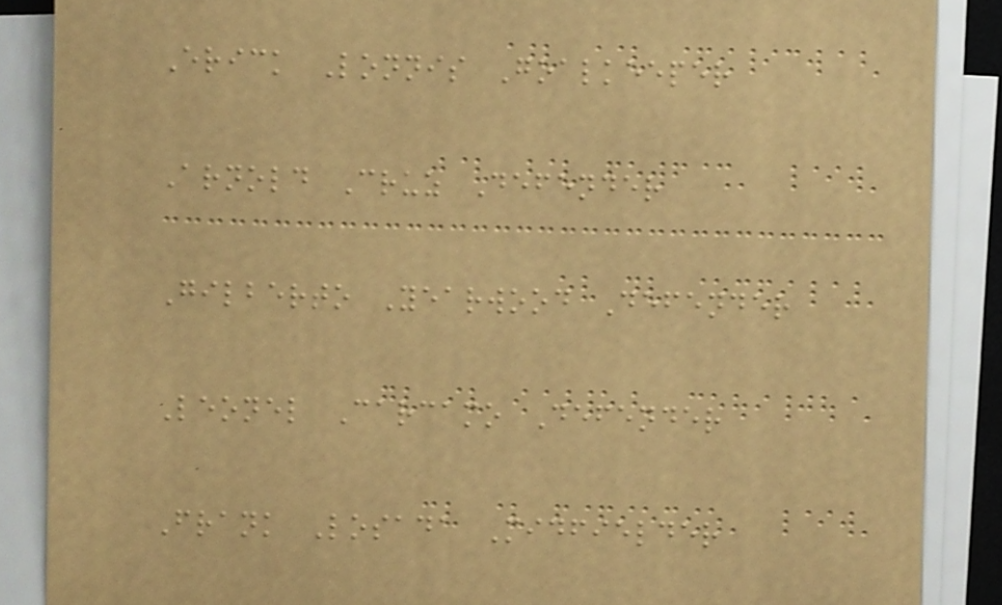Erick Lonnis Goalkeeper
Arnold Cruz Defender
Gilberto Yearwood Defender
Leonel Carcamo Defender
Frank Losada Midfielder
